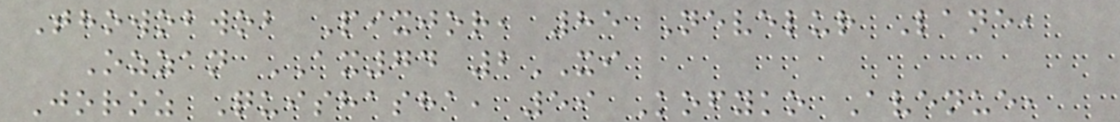Thowobwob Pixjor, 85 Nevelur Lane,
Ozzan AX74 2XI
Joroz Quishasha, 59 Kofyko Avenue,
